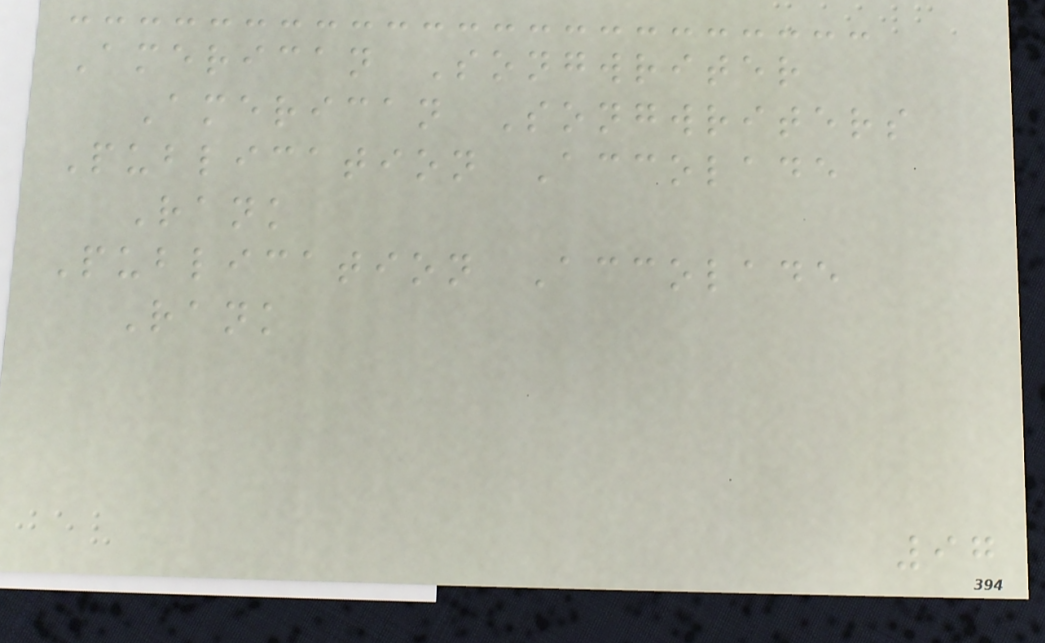American Songwriter
American Songwriters
Publication Accolade
Rank
Publication Accolade
Rank
97
